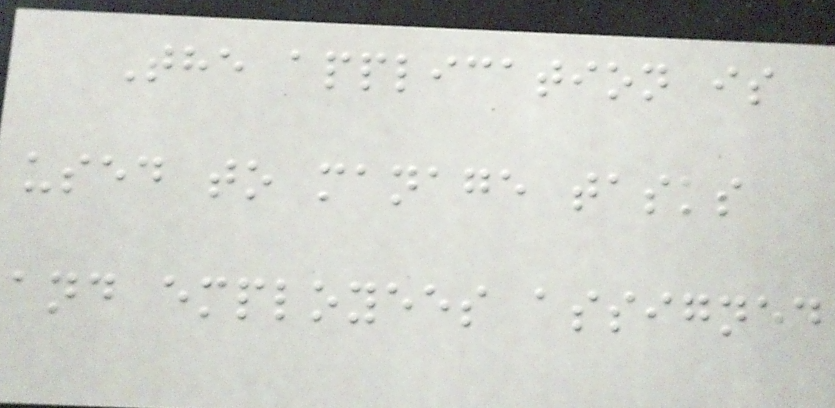The application is
used to manage tasks
and employees assigned
